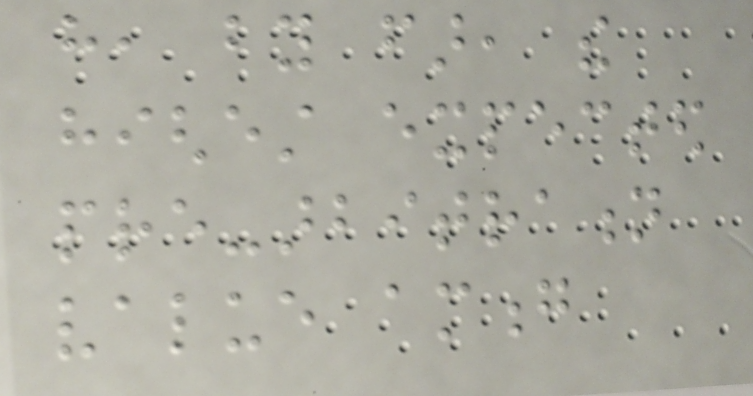have, by far, the
highest expected
pre-arbitration
value among
